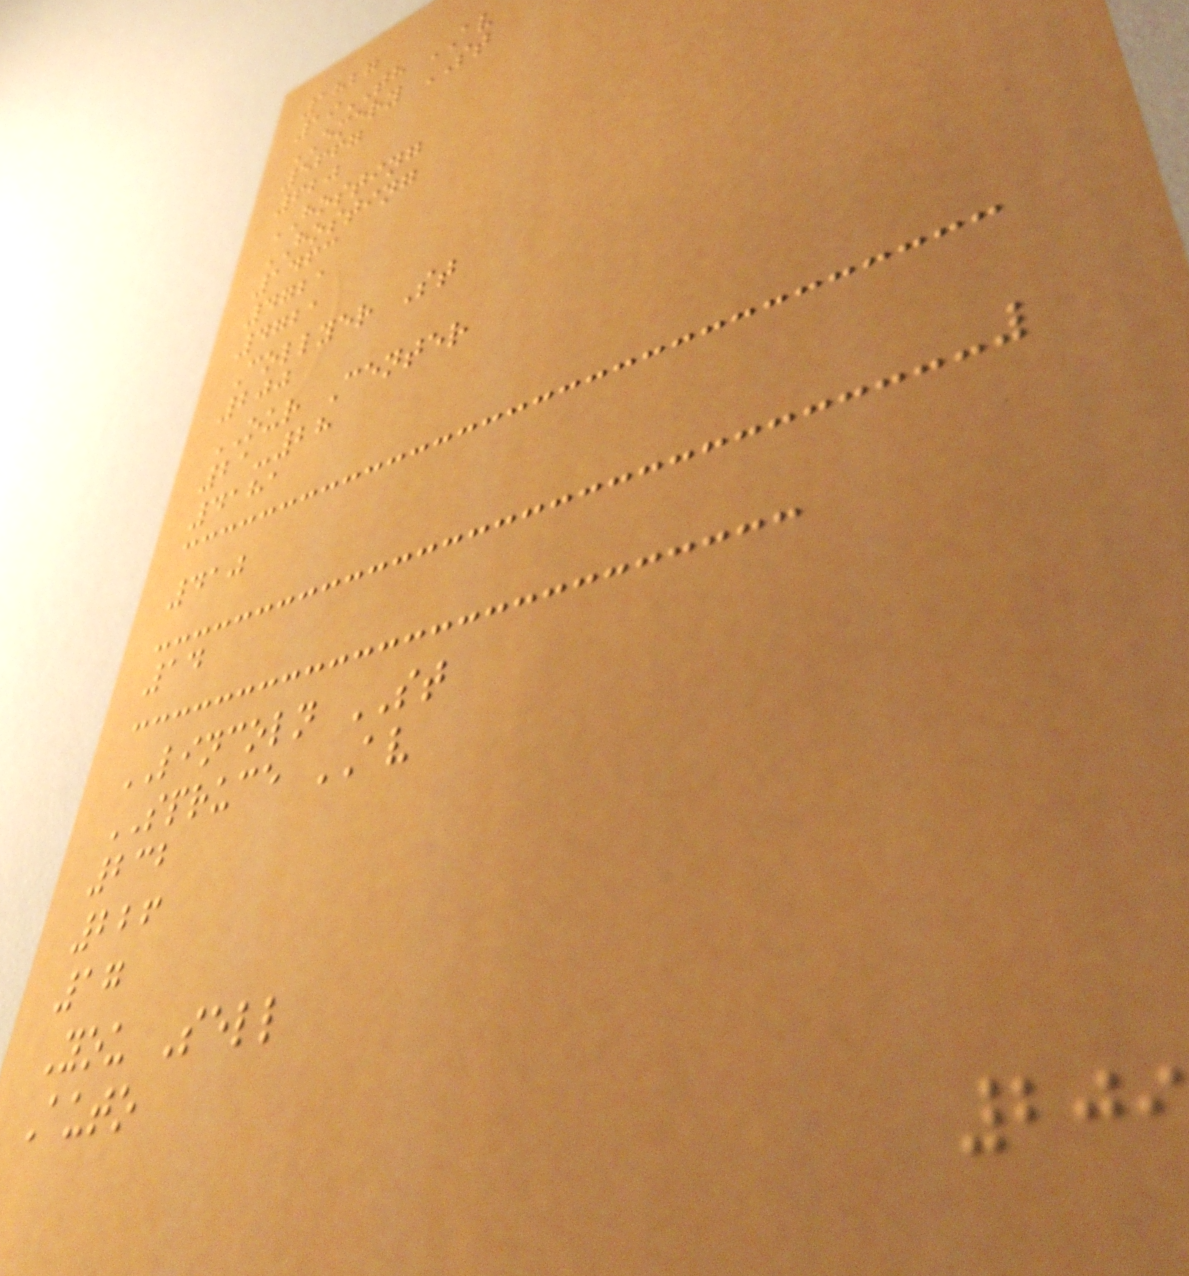1827
19TH AV
EMERY ST
5667
620
HOSTING
HOSTING
1463
4721
4721
Collyer St
200
OUR Center
21-28
4181
410
14
LINCOLN ST
SPRUCE AV
232
226
17
You Sell
Auto
209
